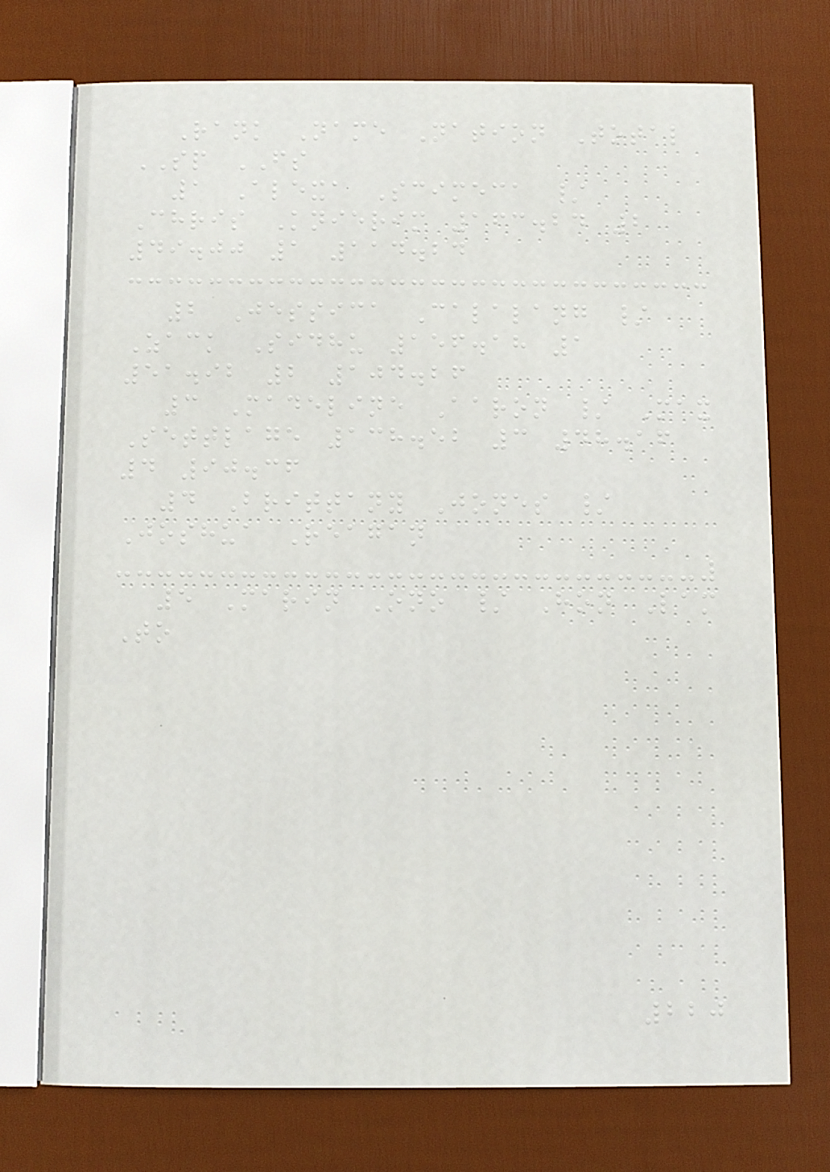Rank Name Nation Total
SP FS
1 Alexa Scimeca /
Chris Knierim 163.24 2
49.00 1 114.24
2 Jessica Calalang /
Zack Sidhu 156.18 1
51.92 2 104.26
3 Madeline Aaron / Max
Settlage 138.52 3 48.16
4 90.36
4 Brittany Jones /
Joshua Reagan
5 Marin Ono / Hon Lam
To
220
